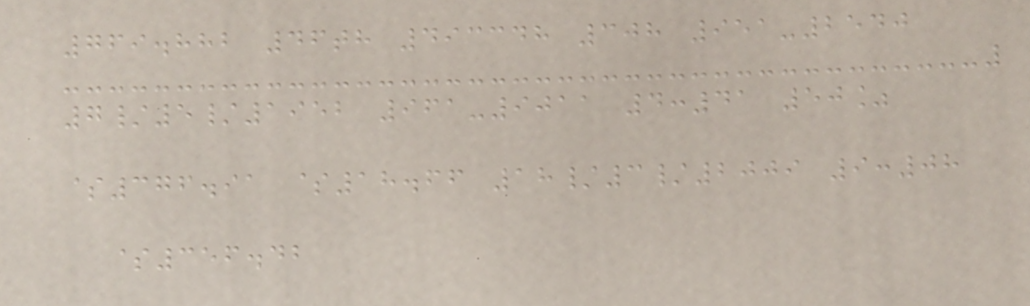769.882 46th 493348 308 951-2540
7/5/1952 961-9011 4:41 50%
$376.91 $18.66 18/3/2009 9:08
$356.42
